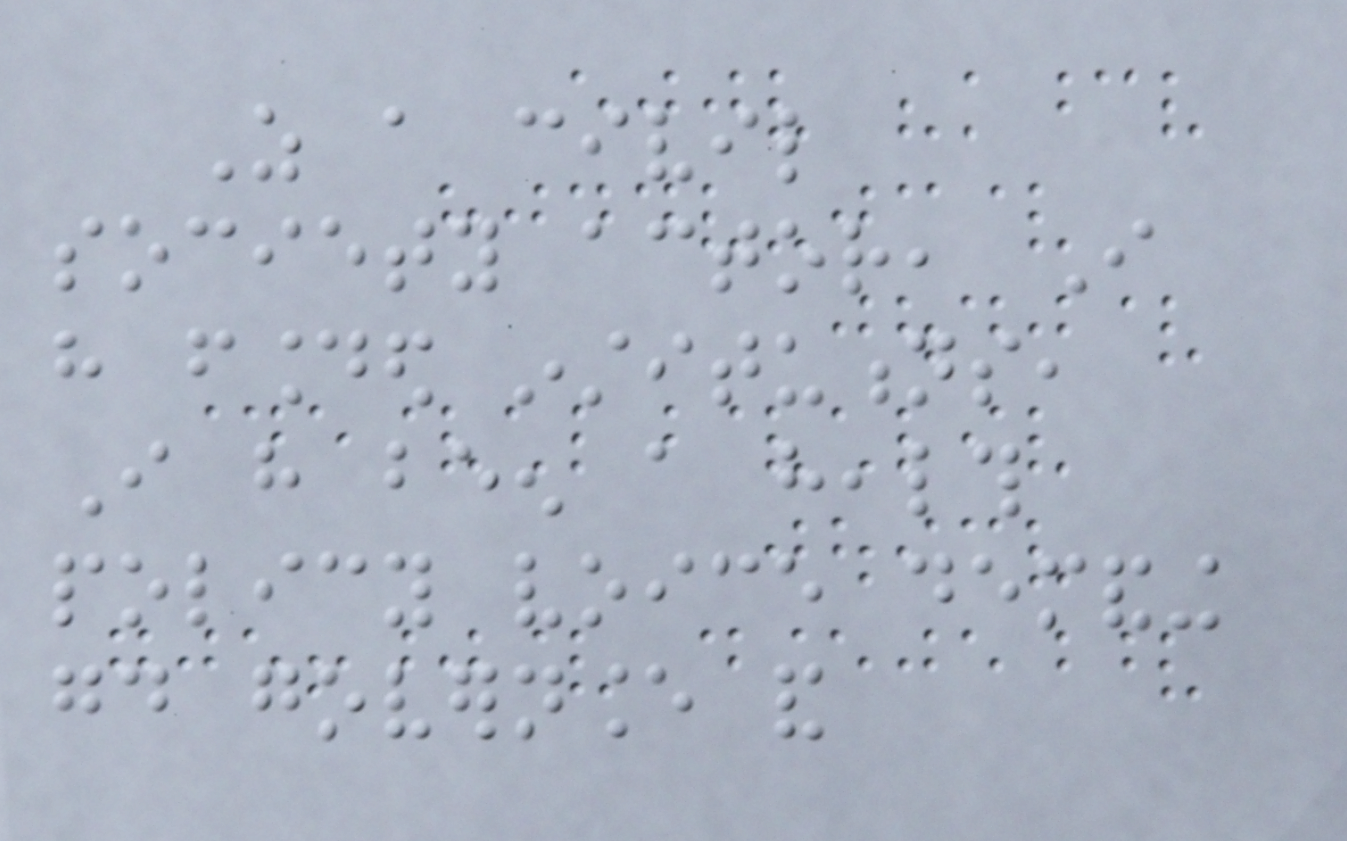As a civil
society actor, I
have founded institutions,
I have been a health
policy voice demanding
good governance and
